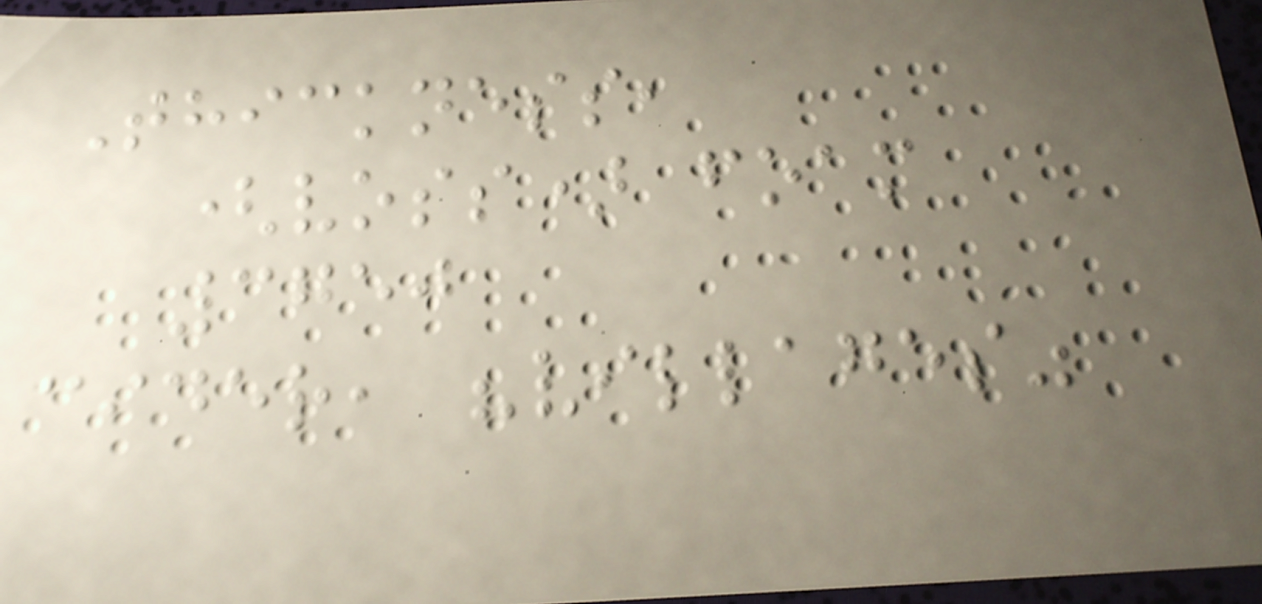Thickness,
(voss) foam
3750
cider, "villages"
